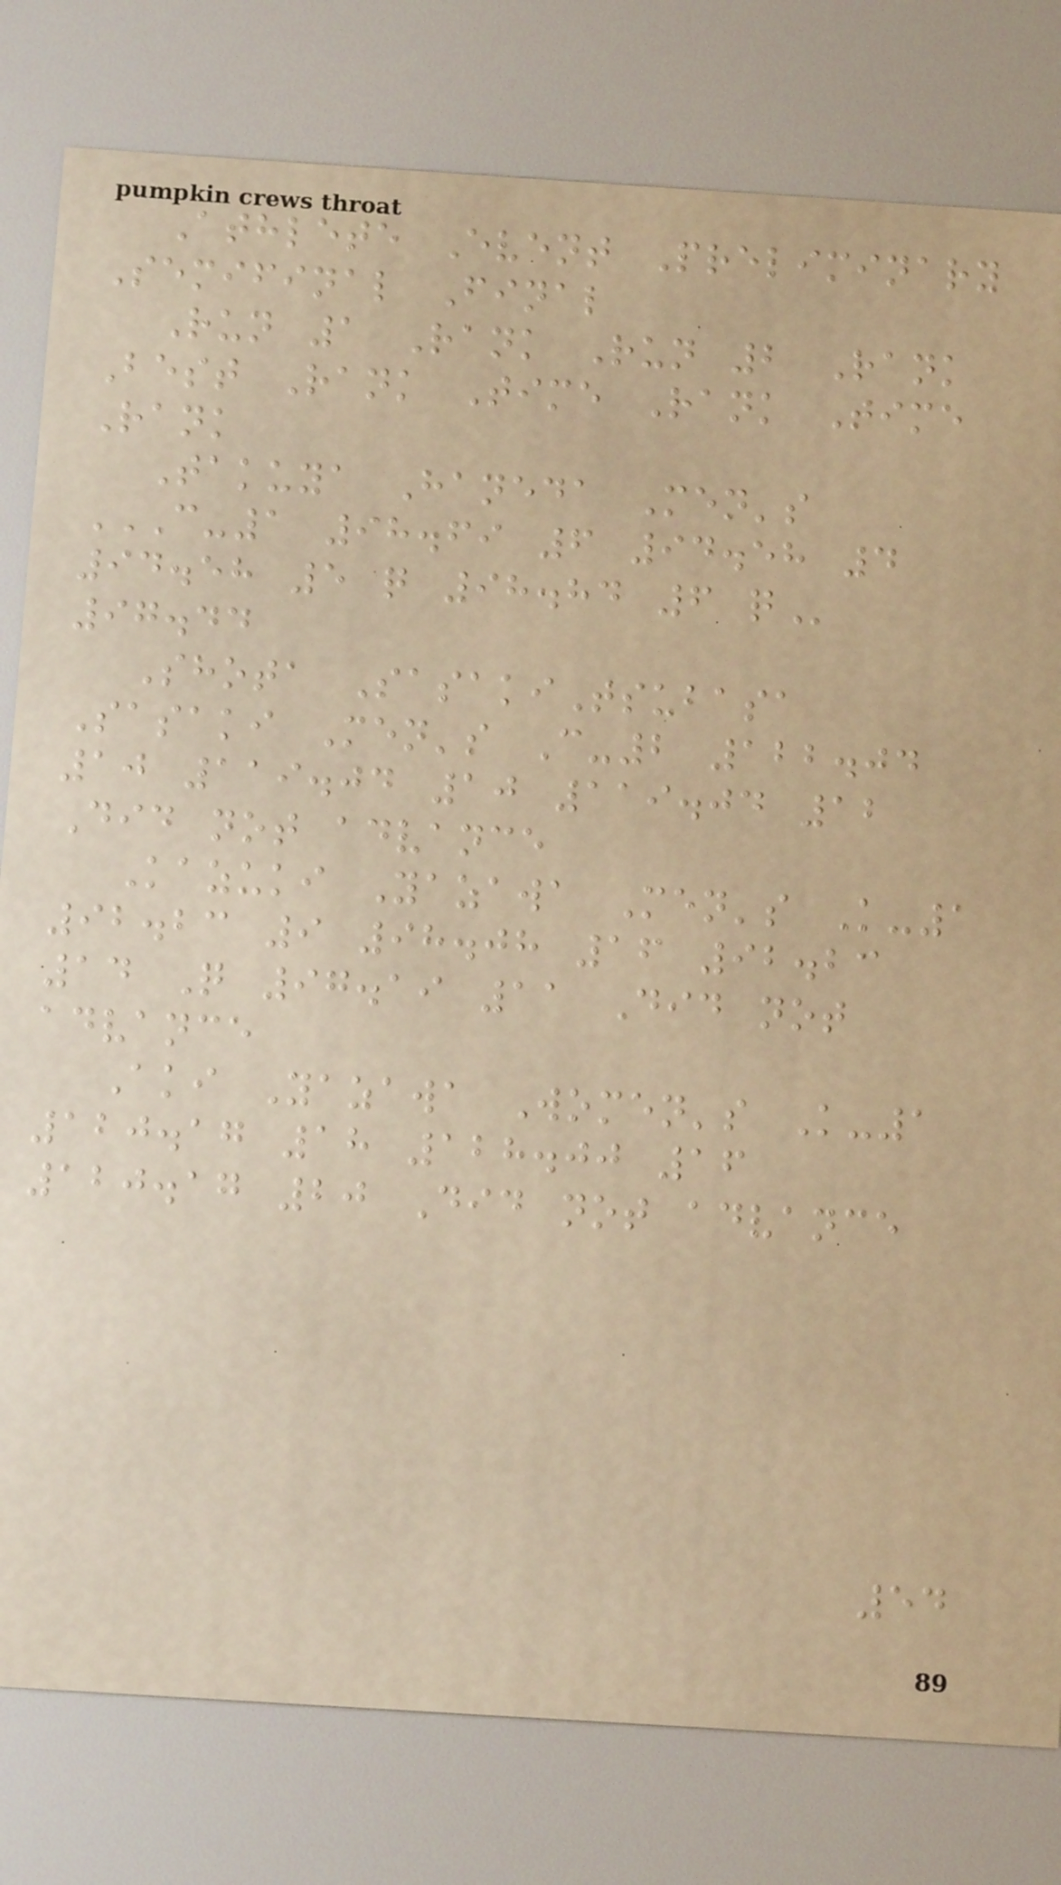Athlete Event Preliminary
Semifinal Final
Run 1 Rank Run 2 Rank
Best Rank Time Rank Time
Rank
Takuya Haneda Men's
C-1 98.69 6 94.58 4
94.58 5 Q 98.84 6 Q
97.44
Shota SasakiTsubasa
Sasaki Men's C-2 122.04
10 119.04 10 119.04 12
Did not advance
Kazuki Yazawa Men's K-1
92.23 9 98.08 16 92.23
14 Q 97.19 11 Did not
advance
Aki Yazawa Women's K-1
120.17 18 128.00 16
120.17 20 Did not advance
54
